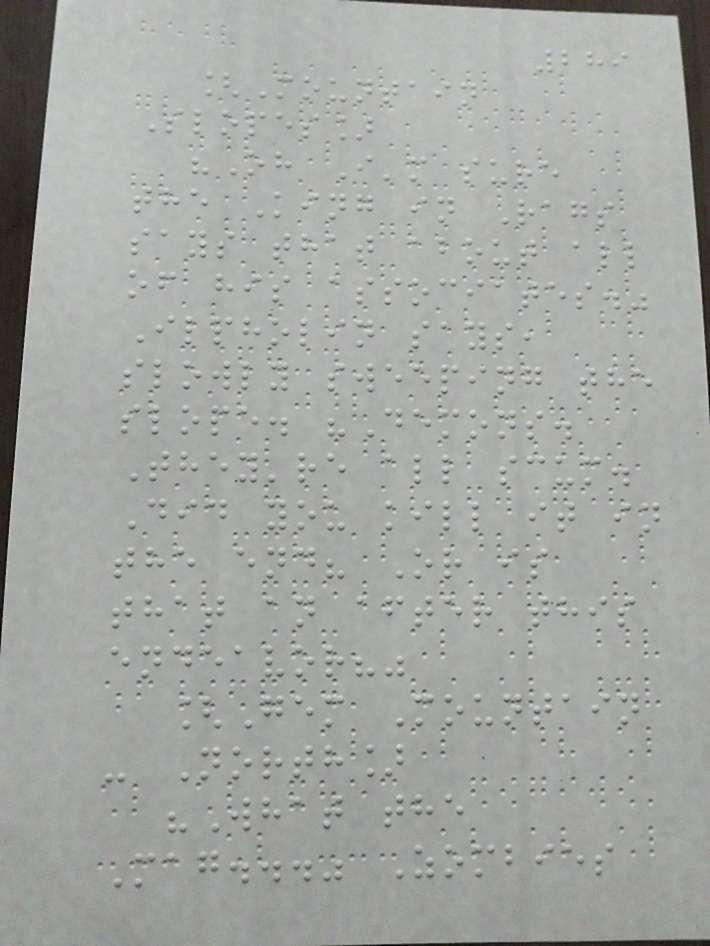289
[Mountain
Slopes]
"Oh I'm sure
the King in Rags
says that about all
of his associates."
Ilpholin says,
slowly sweeping the
slope. "Demons.
They're all scum.
Did you kill it in
the end? Or is
that an after this
endeavor?"
[Gem Mountain
- North]
"What the
Mag..." Zombies
